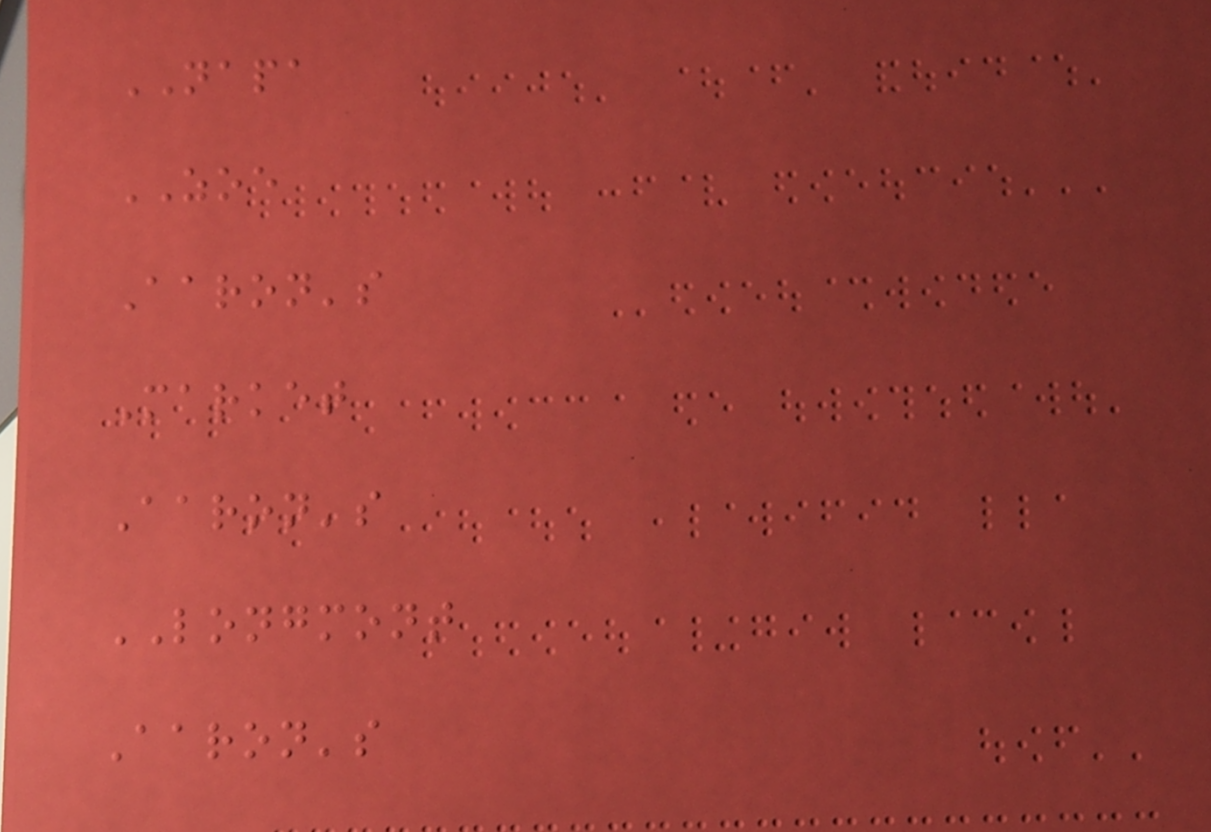NAPA
ZOE
Aaron's
Market
Aaron's
LONGMONT
Aaron's
